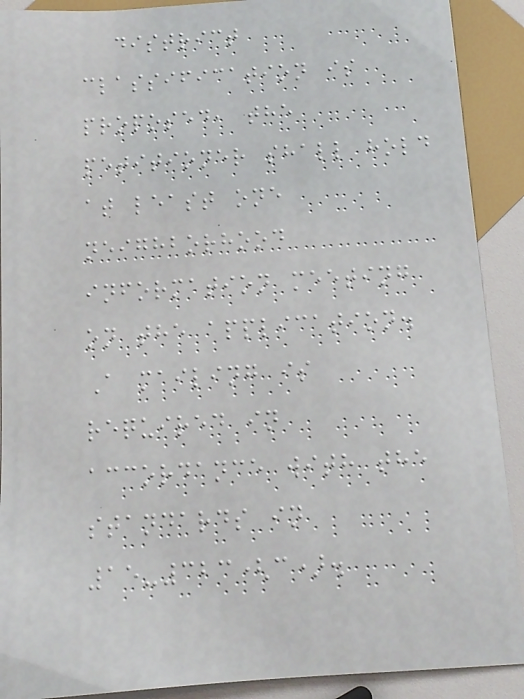district
classification is
proposed, the
petitioner shall hold
at least one
neighborhood
information meeting
on the application.
A mailing is
required in
accordance with the
standards in
15-323(c).
